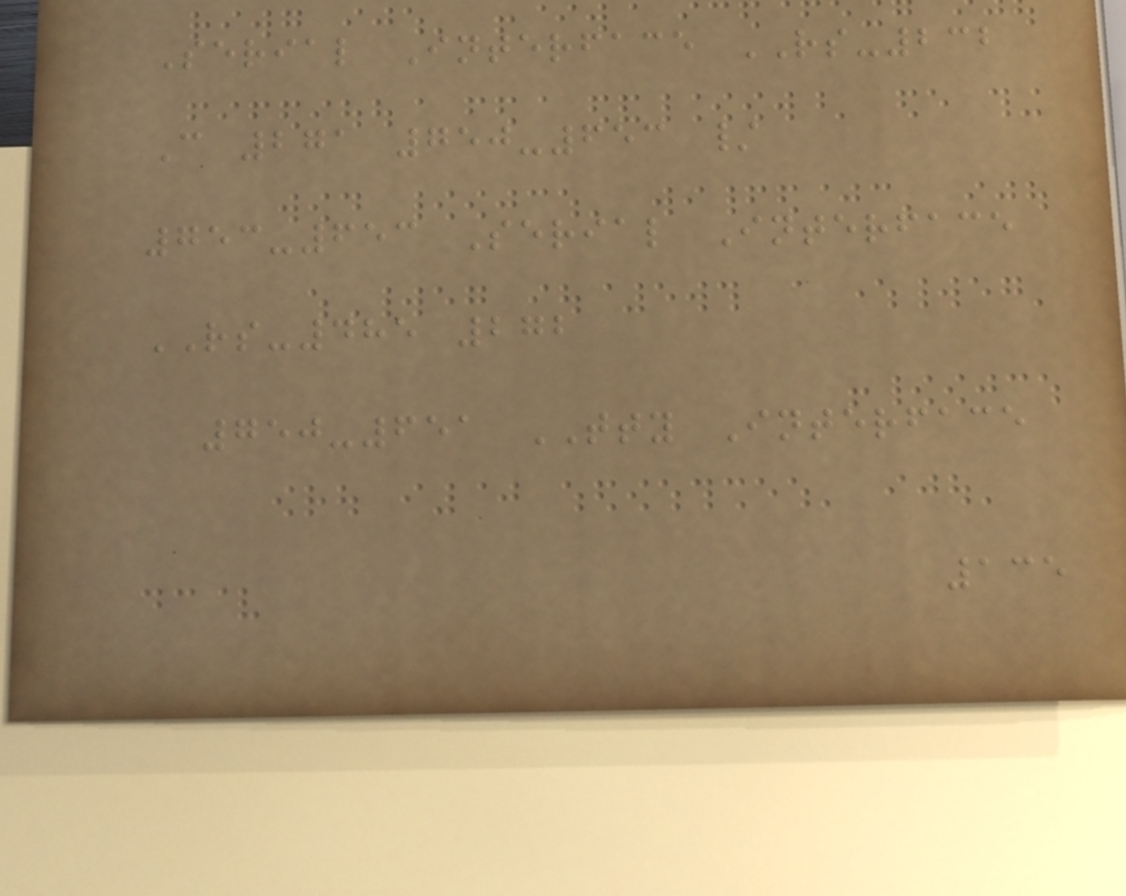Serial Interface RS-232
C 271 750-653 /
753-653 Serial Interface
RS-485 272
750-651 TTY Interface
135
